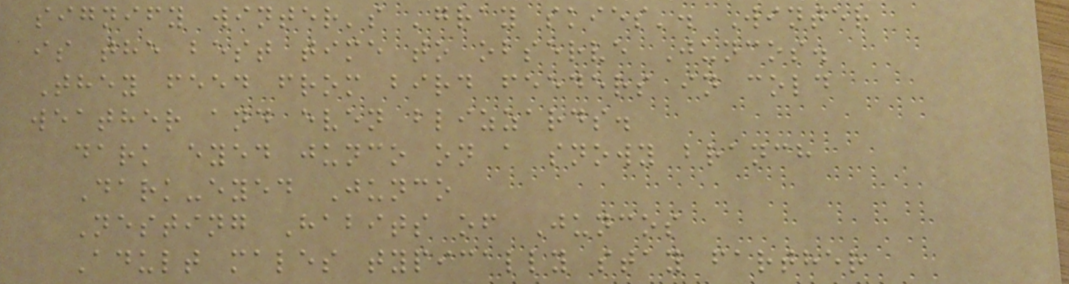signify winter's 'gray skies'. Winter
is the best time to observe Juncos.
They feed from bird feeders in cold
weather and even blizzards.
dark eyed junco on a snowy branch
Dark-eyed Junco
Nesting Habits of Juncos
Adult males typically stay farther
